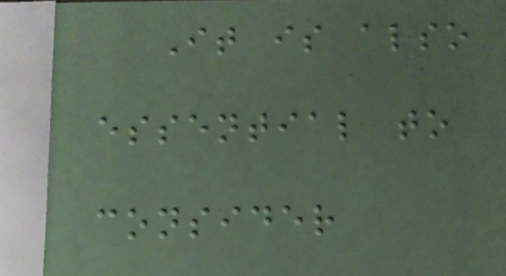It is also
essential to
consider
